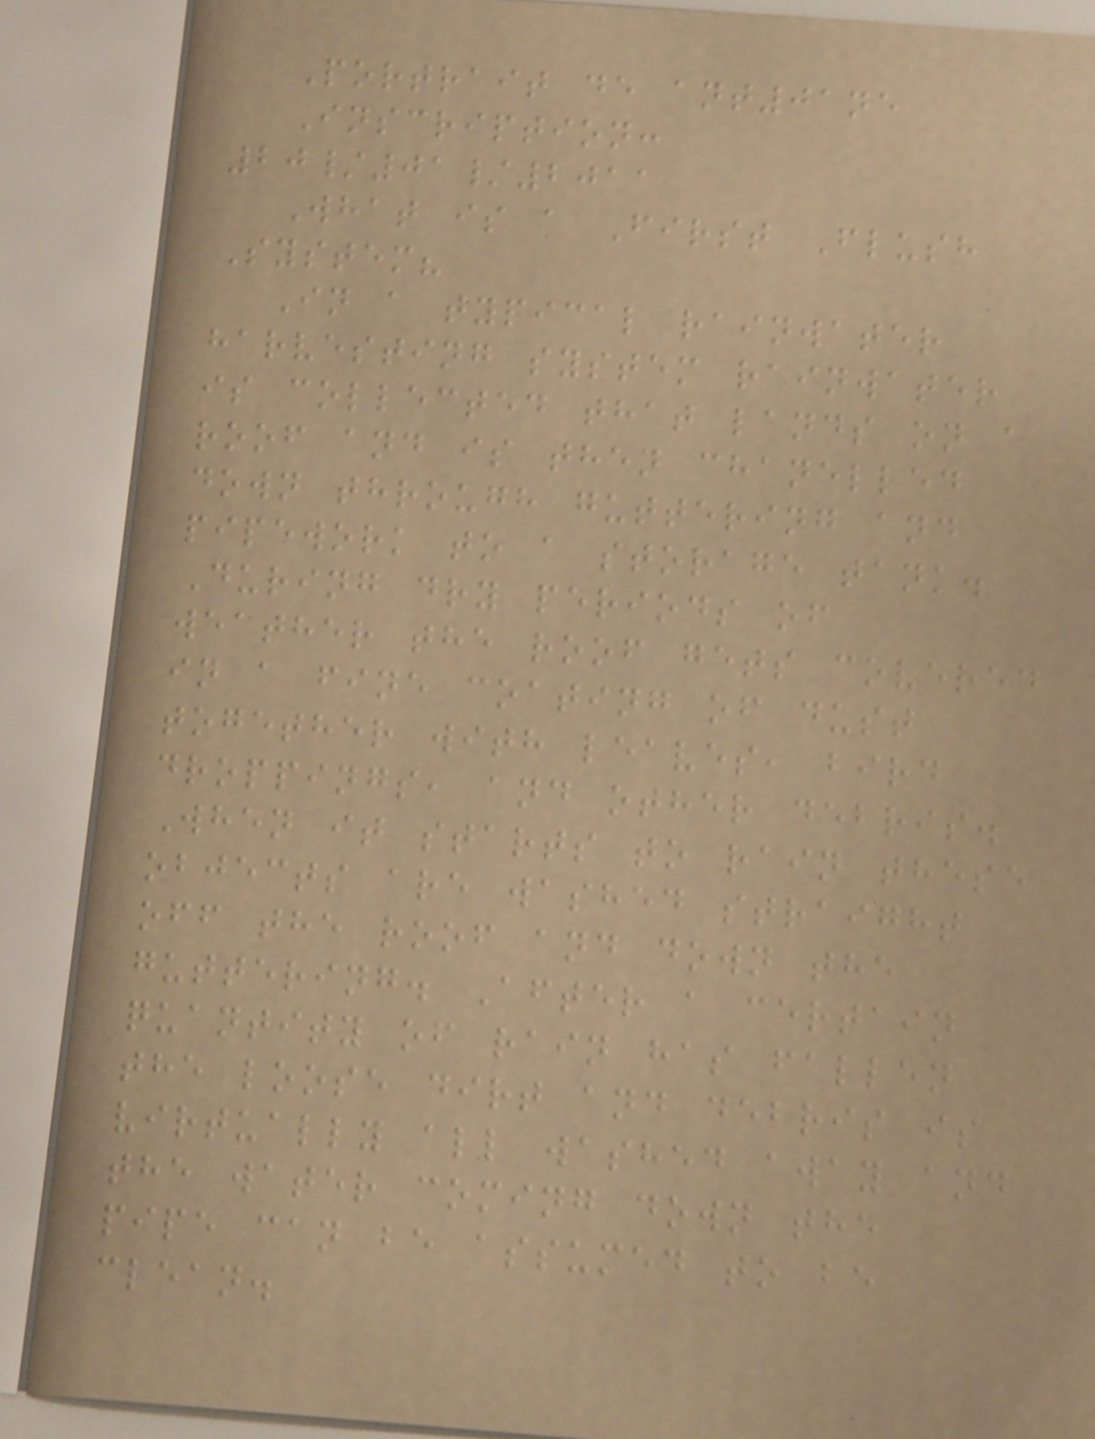Portrait de ant01ne
Inscription:
20/01/2011
What is a First Flush
System?
In a typical rainwater
harvesting system rainwater
is collected that lands on a
roof and is then chanelled
down through guttering and
pipework to a storage tank.
During dry periods of
weather the roof gets covered
in a fine coating of dust
together with leaves, bird
droppings, and other debris.
When it starts to rain these
objects are washed straight
off the roof and down the
guttering. After a certain
quantity of rain has fallen
the loose dirt and debris is
virtually all washed away and
the water coming down the
pipe can be assumed to be
clean.
